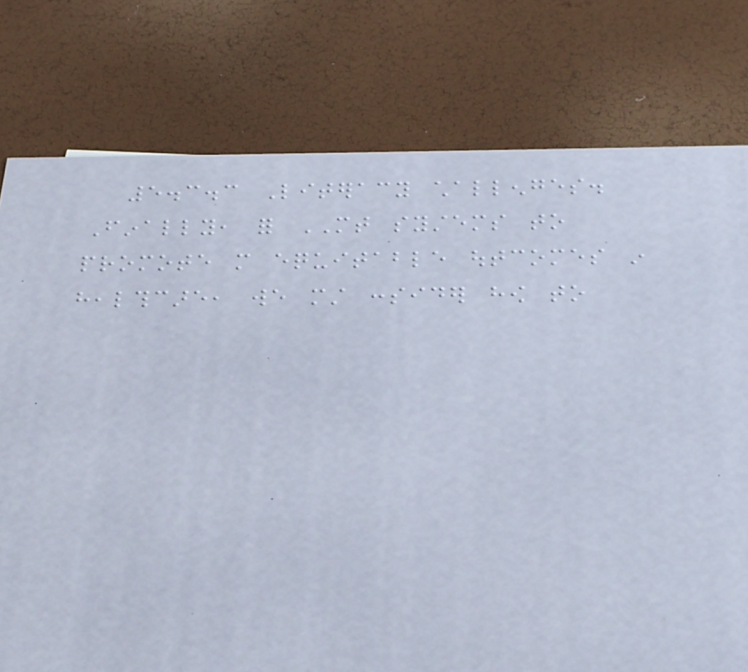5.3.3 Literacy challenges.
Finally, for MT systems to
promote more equitable outcomes in
healthcare, we must consider how to
